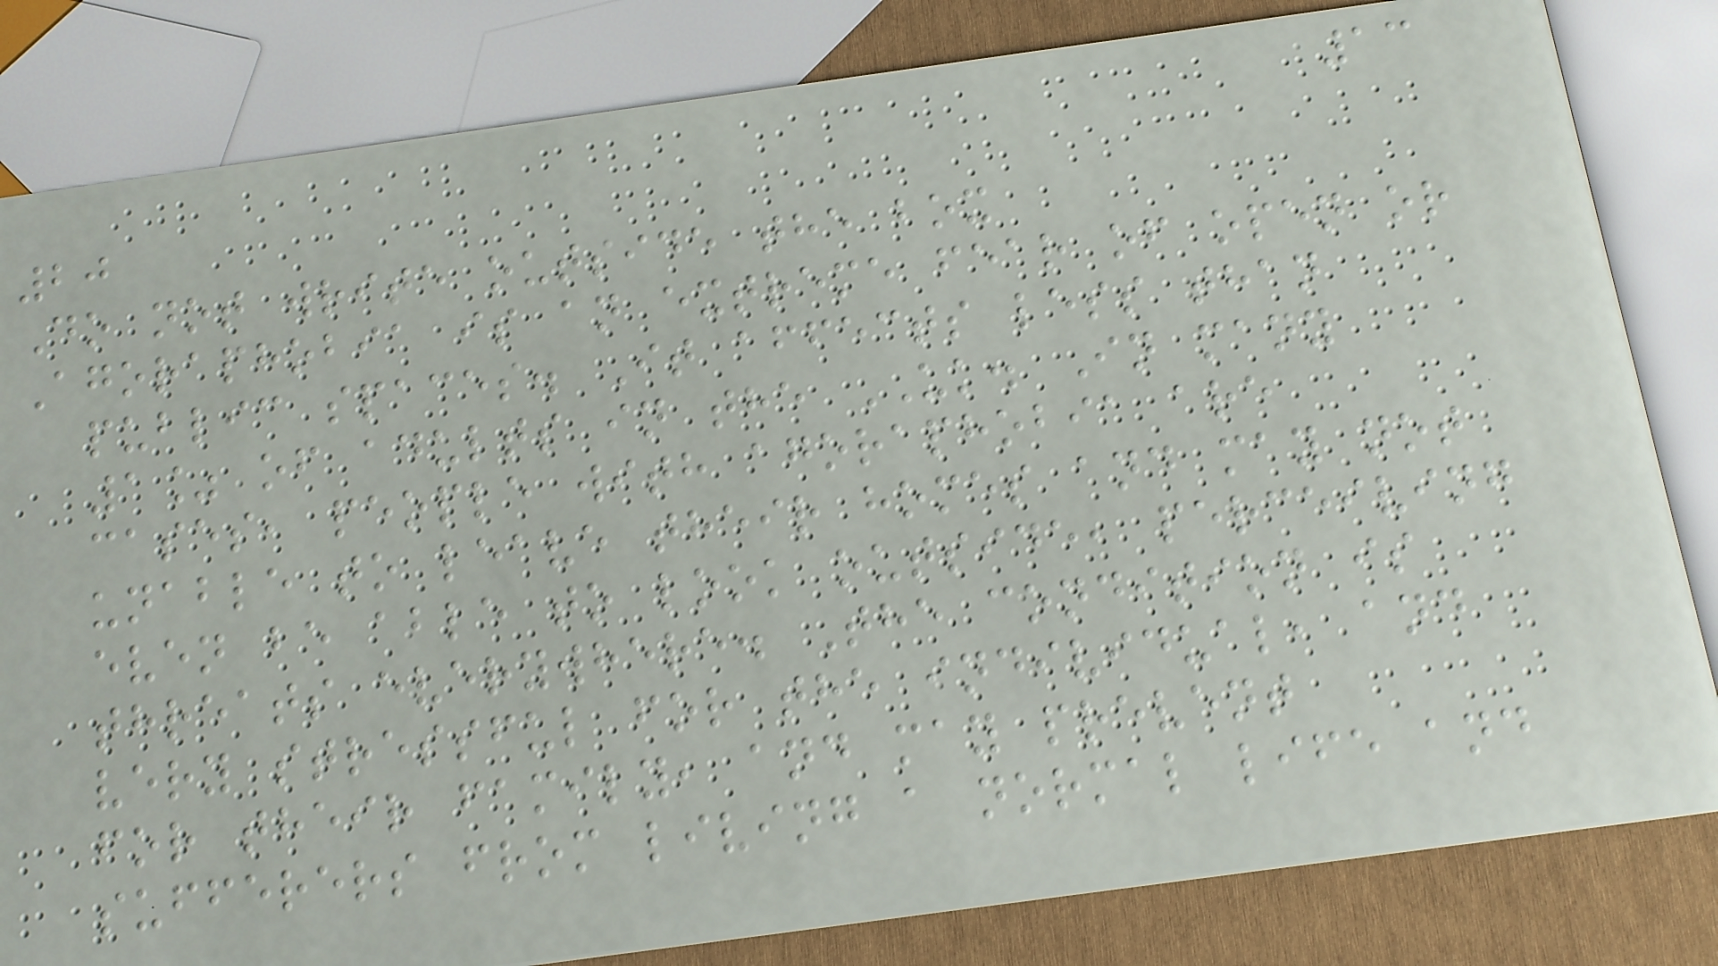13
20
Do not write outside the box
Agoraphobia is an extreme fear of open or
public spaces. It affects less than
1% of adults in the UK. In many
cases, people with agoraphobia are
unable to leave their homes and may not
even be able to look outside, perceiving
threats everywhere. The condition is
very stressful for the individual, and
for their family, and may prevent
sufferers from living a normal life and
